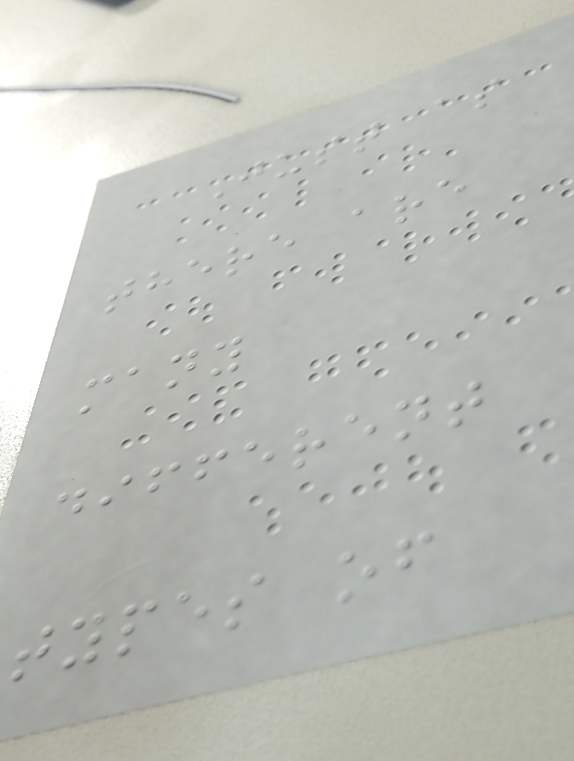Just as
there are
many
different
types of
